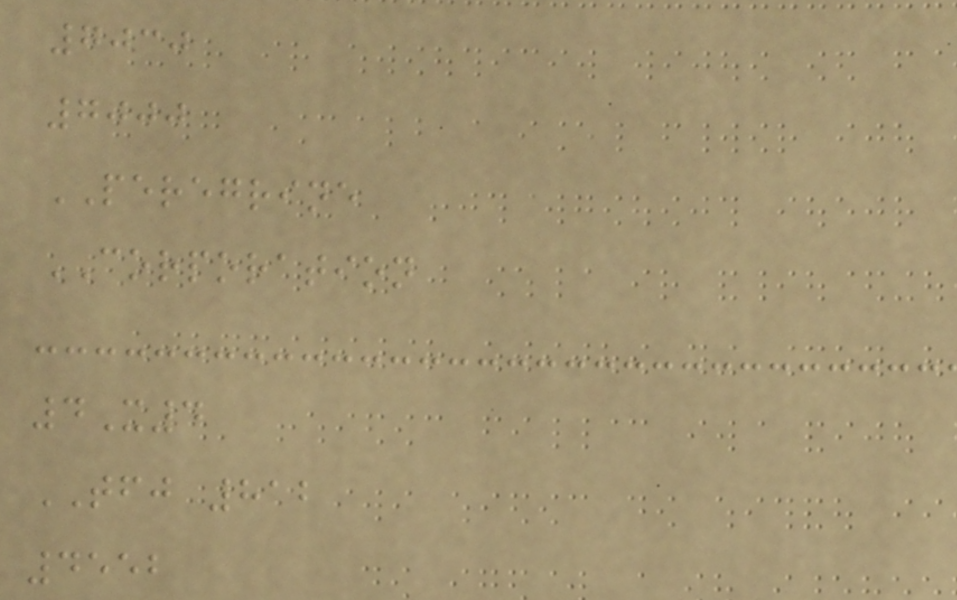7030
7000
PEREGRINE
CORPORATION
4X4
TFJ 812
4552
